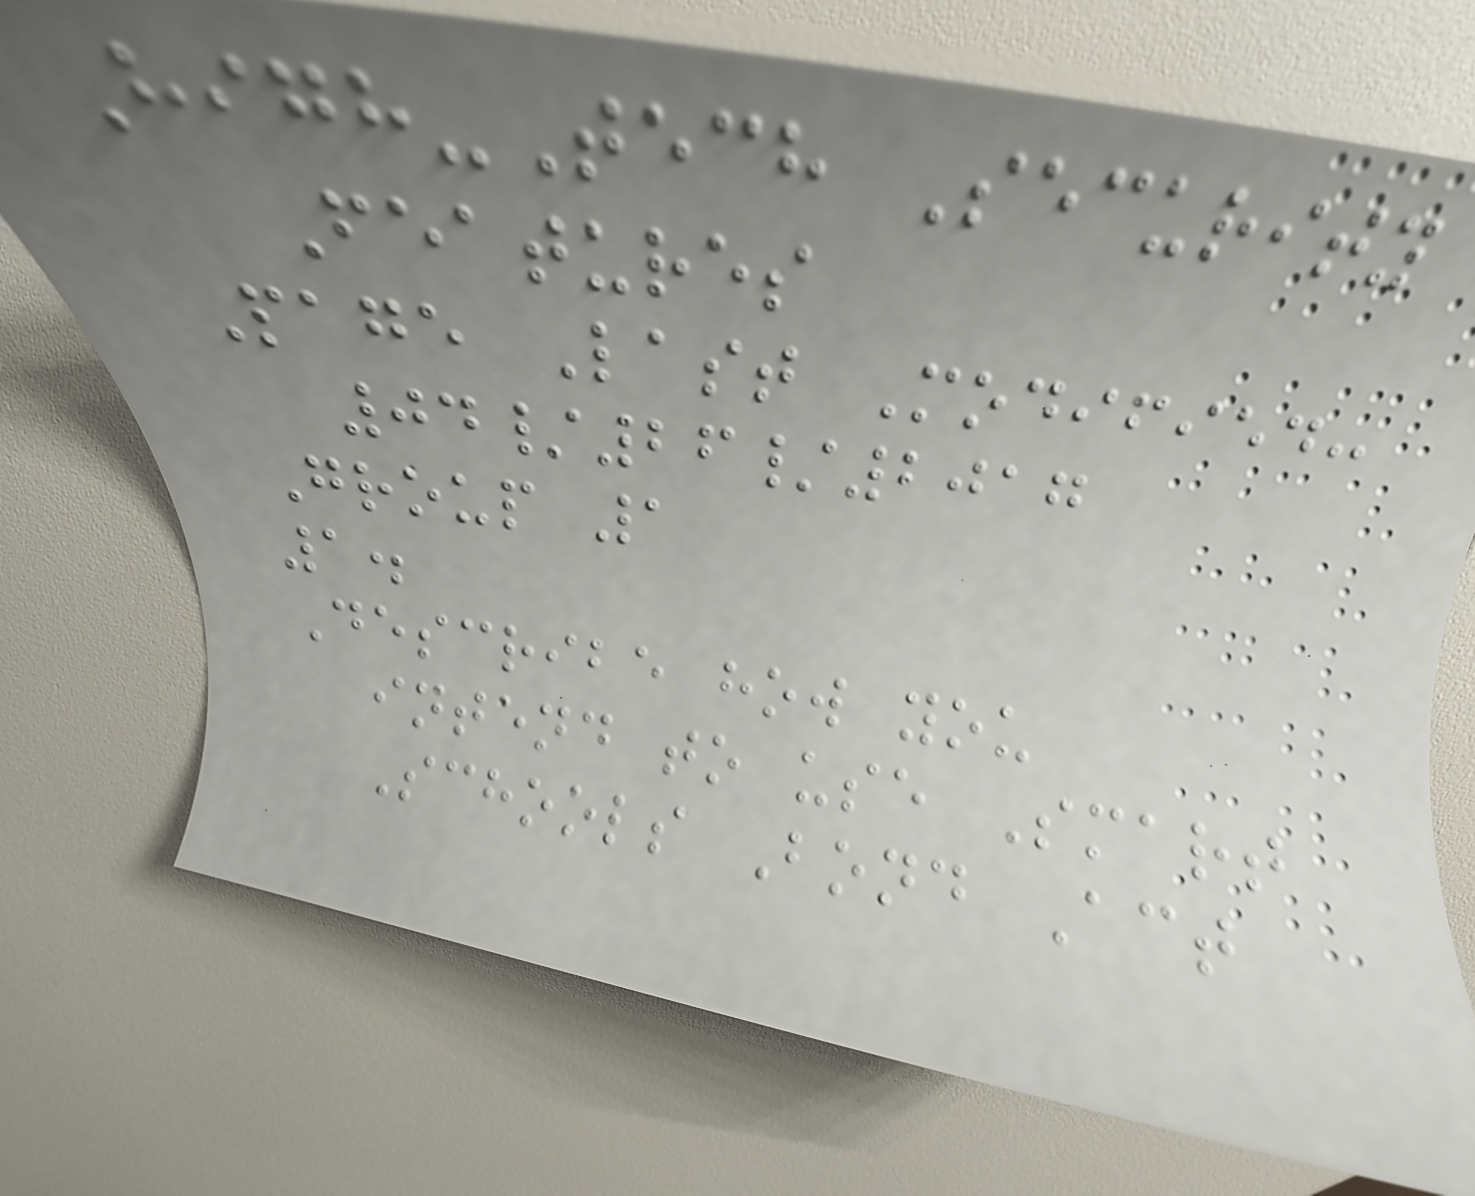High-Tech Security
Features
Page Last Modified:
04/26/2017
Group 1
1.
Describe how you
intend to use Smart
Schools Bond Act
